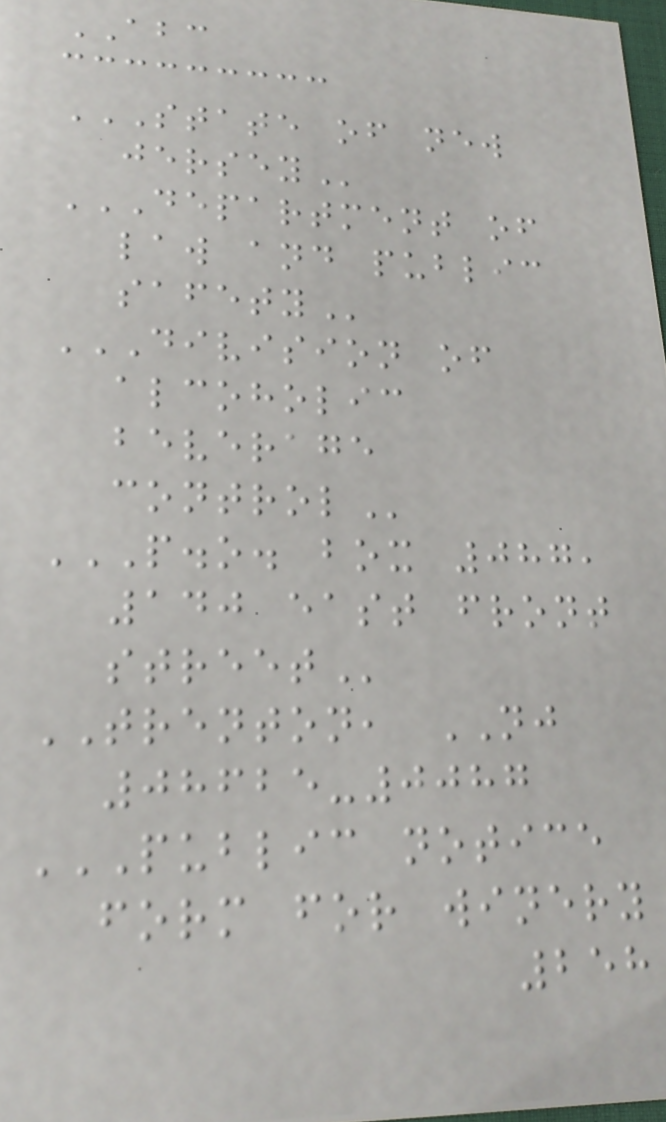ABC
STATE OF NEW
JERSEY
DEPARTMENT OF
LAW AND PUBLIC
SAFETY
DIVISION OF
ALCOHOLIC
BEVERAGE
CONTROL
P.O. BOX 087,
140 EAST FRONT
STREET
TRENTON, NJ
08625-0087
PUBLIC NOTICE
FORM FOR WINERY
258
